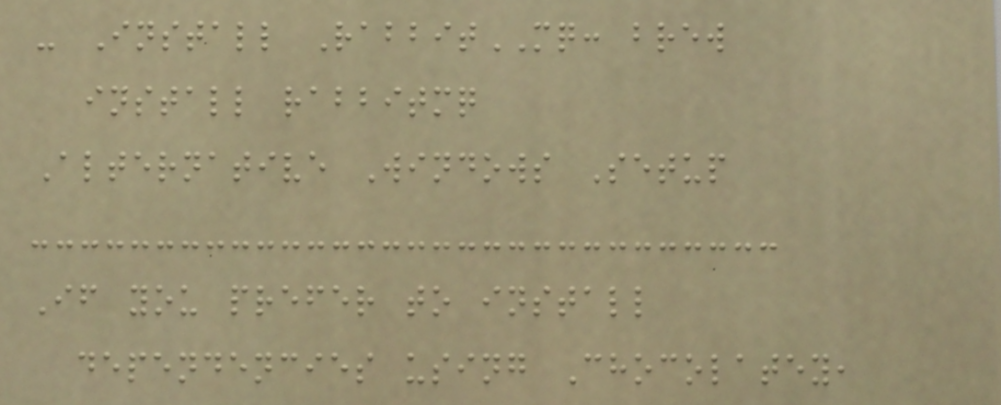- Install RabbitMQ: brew
install rabbitmq
Alternative Windows Setup
If you prefer to install
dependencies using Chocolatey,
